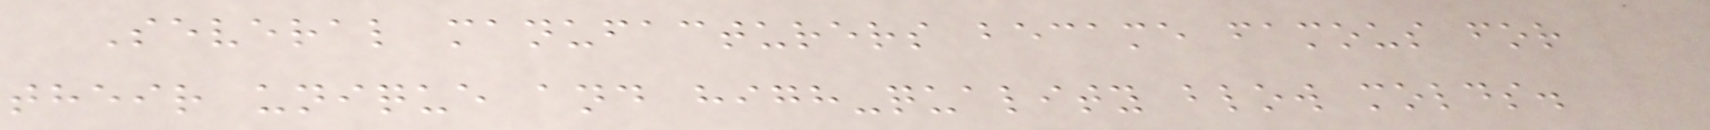Several manufacturers became famous for
their unique and high-quality blow molds.
